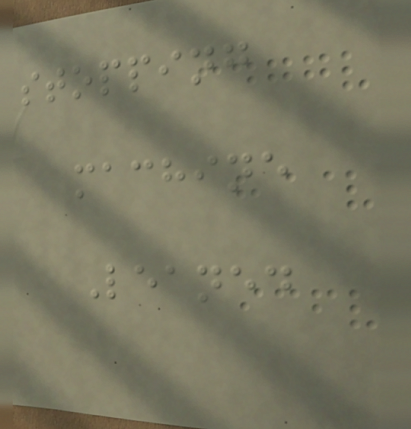stopping
machine
Leaned
